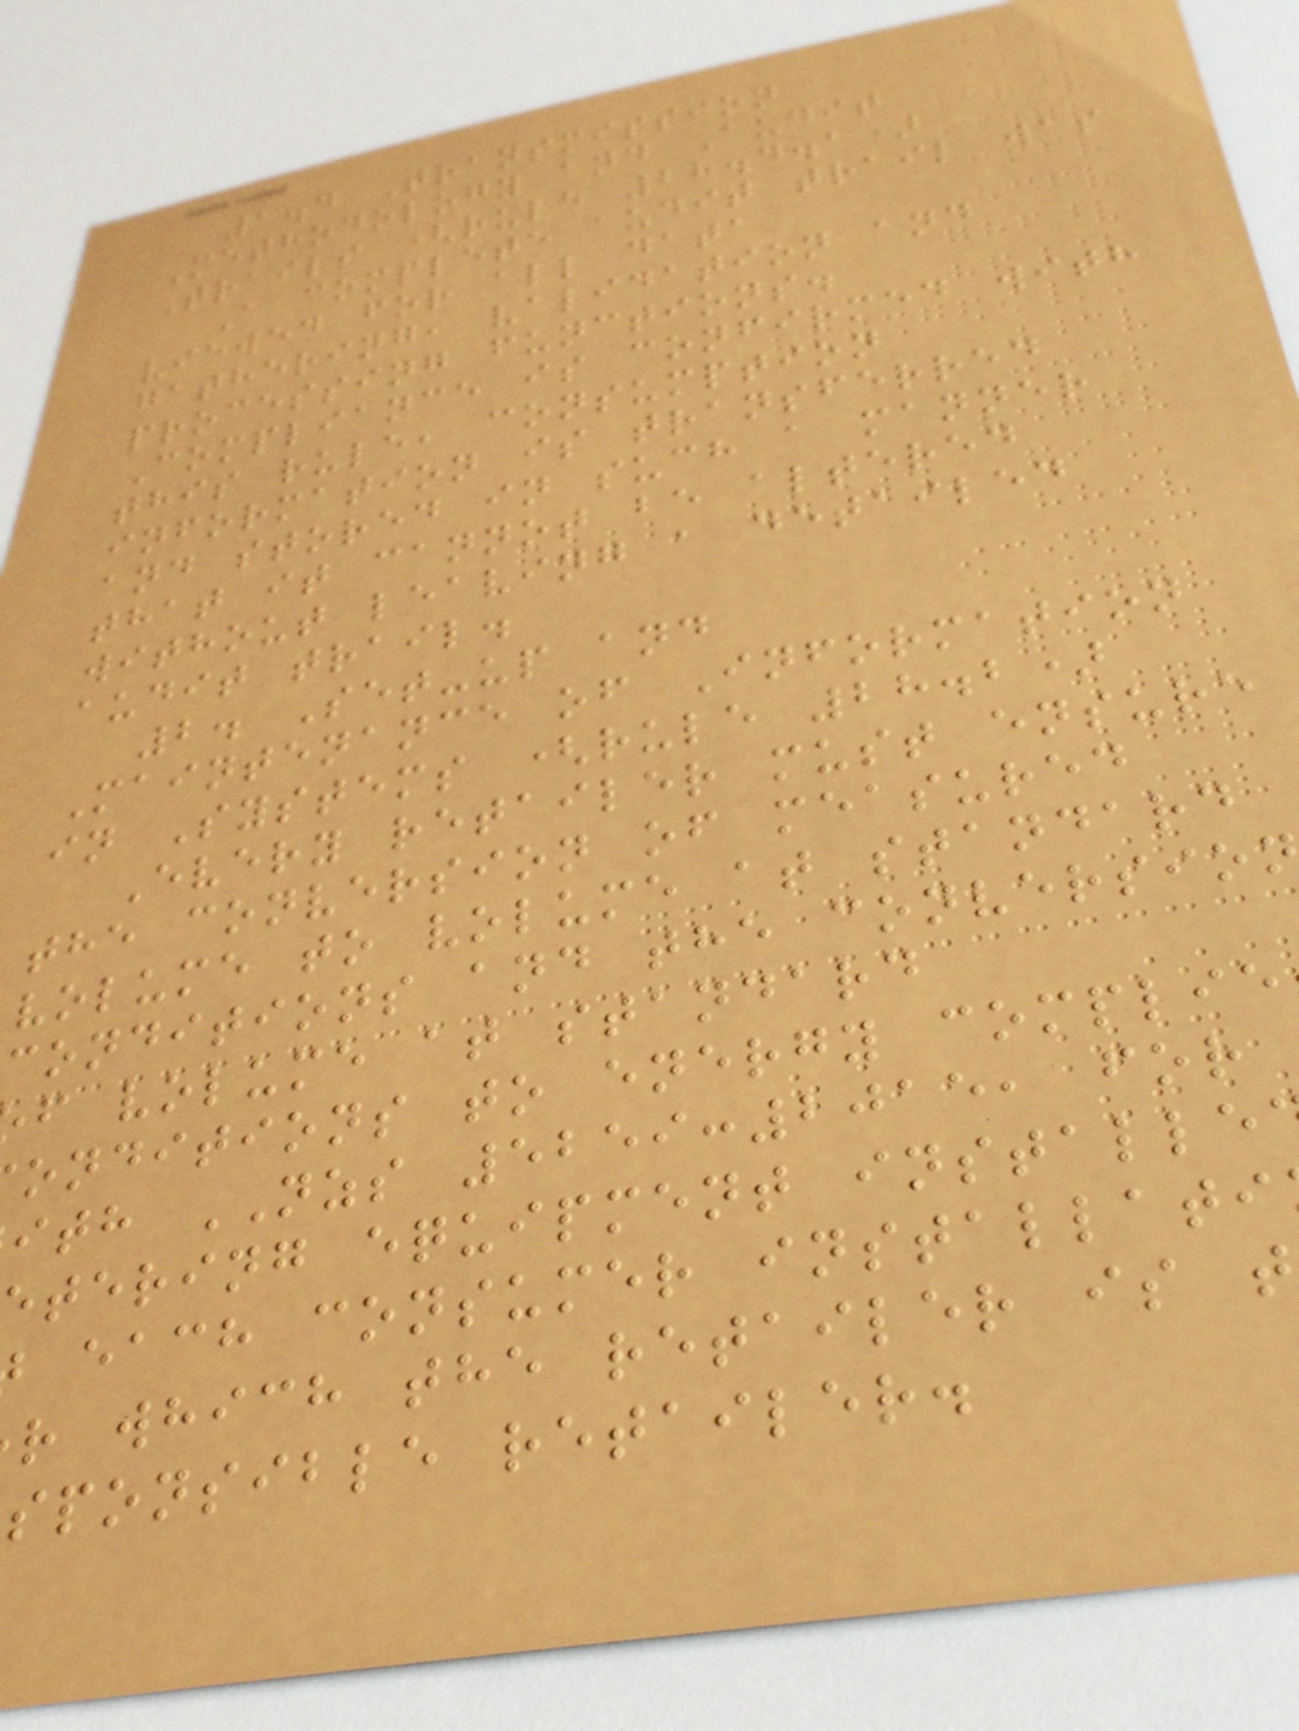1.4 Transmission
Methodology and Audit
Trails (rule 28.4.1)
A complete audit trail was
viewed for all data
gathering, validation and
processing functions.
Compliance is confirmed with
this rule, consumption
information is transferred
and stored in such a manner
that it cannot be altered
without leaving a detailed
audit trail.
2. Set-up and
Maintenance of Information
in Systems (rule 28.2)
Every retailer must ensure
the conversion of measured
volume to volume at standard
conditions and the conversio
f volume at standard
onditions to energy complie
ith NZS 5259:2015, for
tering equipment installe
each consumer installati
r which the retailer is t
sponsible retailer.
